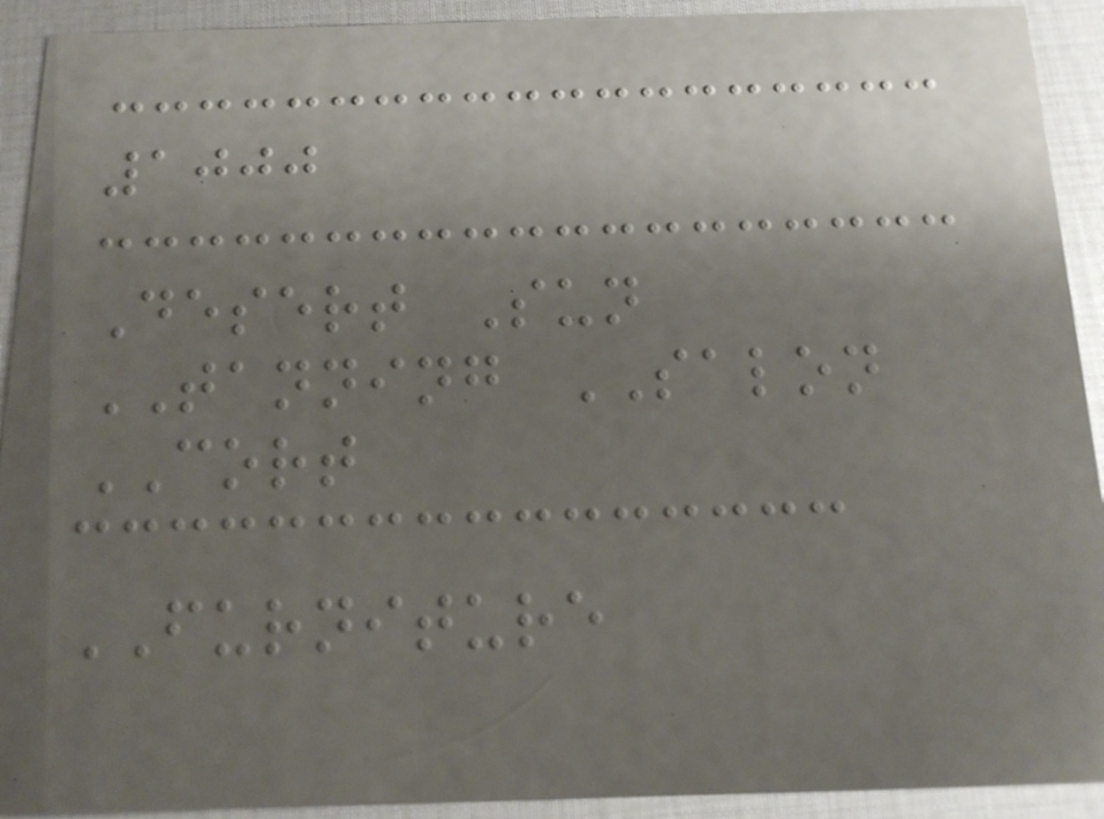1000
Desert Sun
TANNING SALON
CORT
FURNITURE
